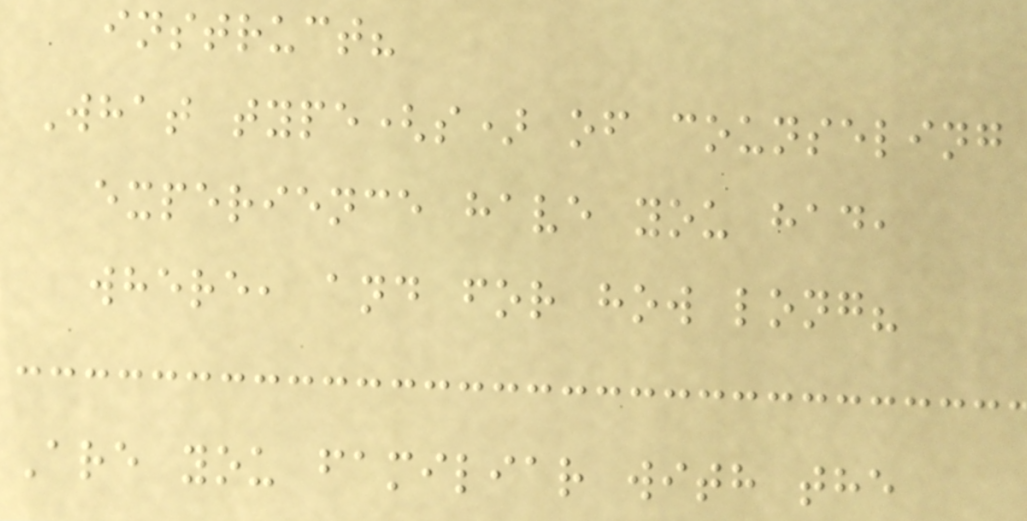instruct?
What type(s) of counseling
experience have you had,
where, and for how long?
Are you familiar with the
